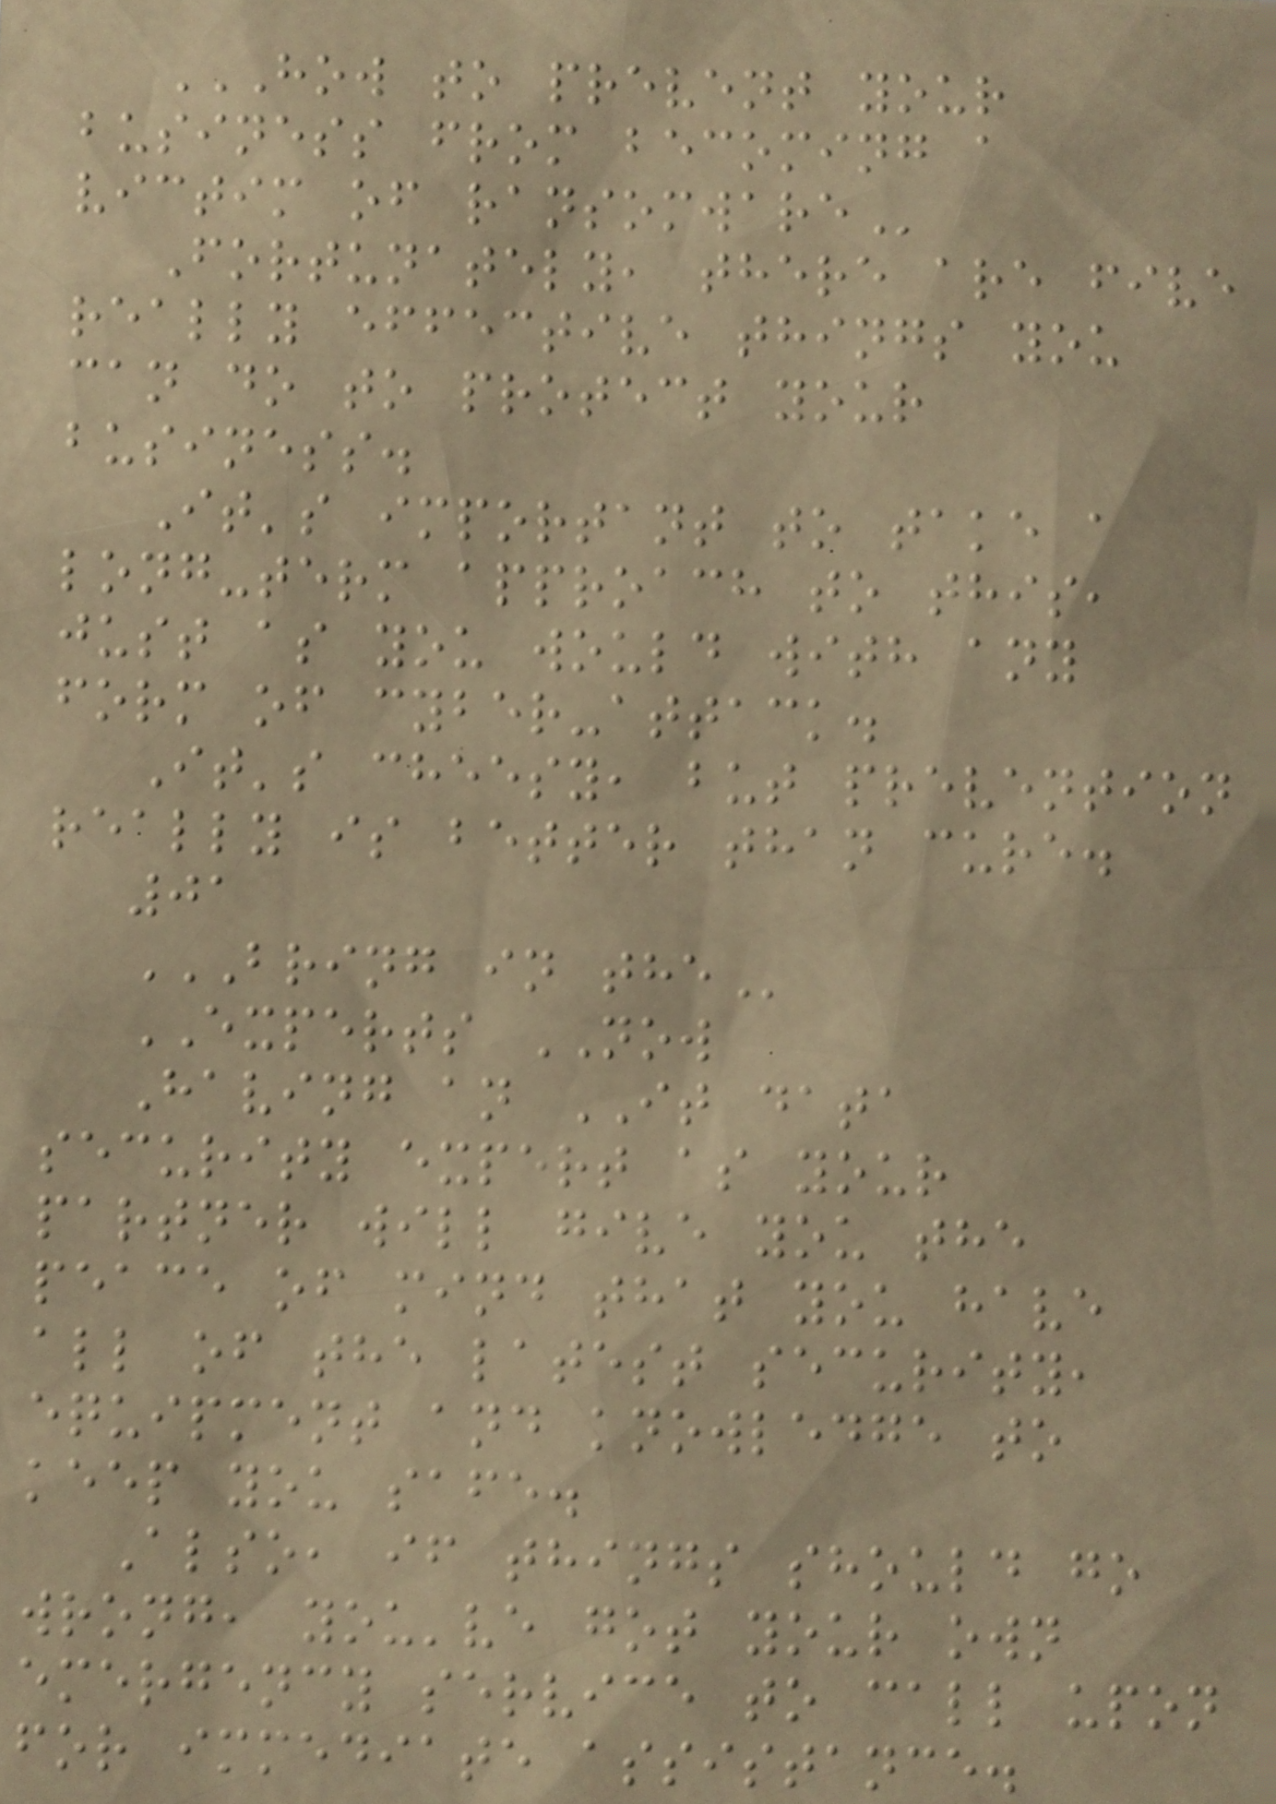HOW TO PREVENT YOUR
BUSINESS FROM BECOMING A
VICTIM OF RANSOMWARE
Fortunately, there are five
really effective things you
can do to protect your
business.
It's important to take a
long-term approach to this,
just as you would with any
form of cyber-attack.
It's cheesy, but prevention
really is better than cure.
01
BRING IN THE
EXPERTS NOW
Having an IT data
security expert as your
partner will give you the
peace of mind that you have
all of the latest security,
equipment and knowledge to
keep you safe.
Also, if things should go
wrong, you've got your own
emergency service to call upon
for immediate assistance.
